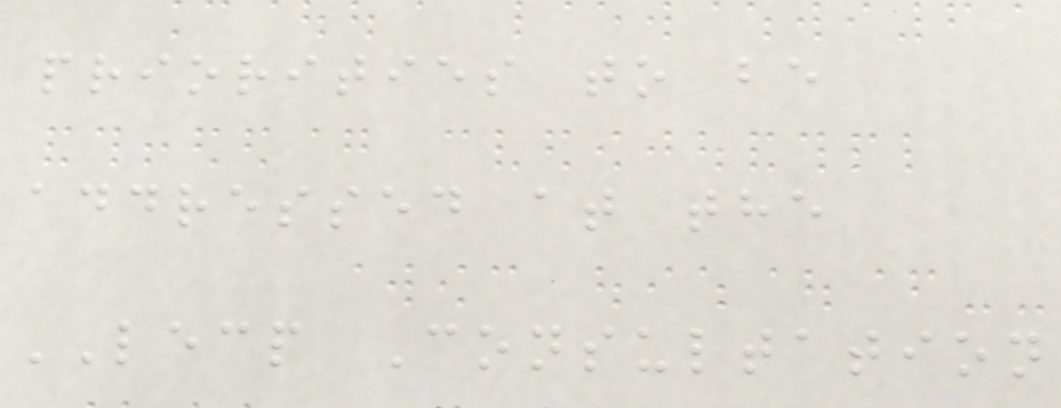priorities to be
addressed at the
LECP Consultation
